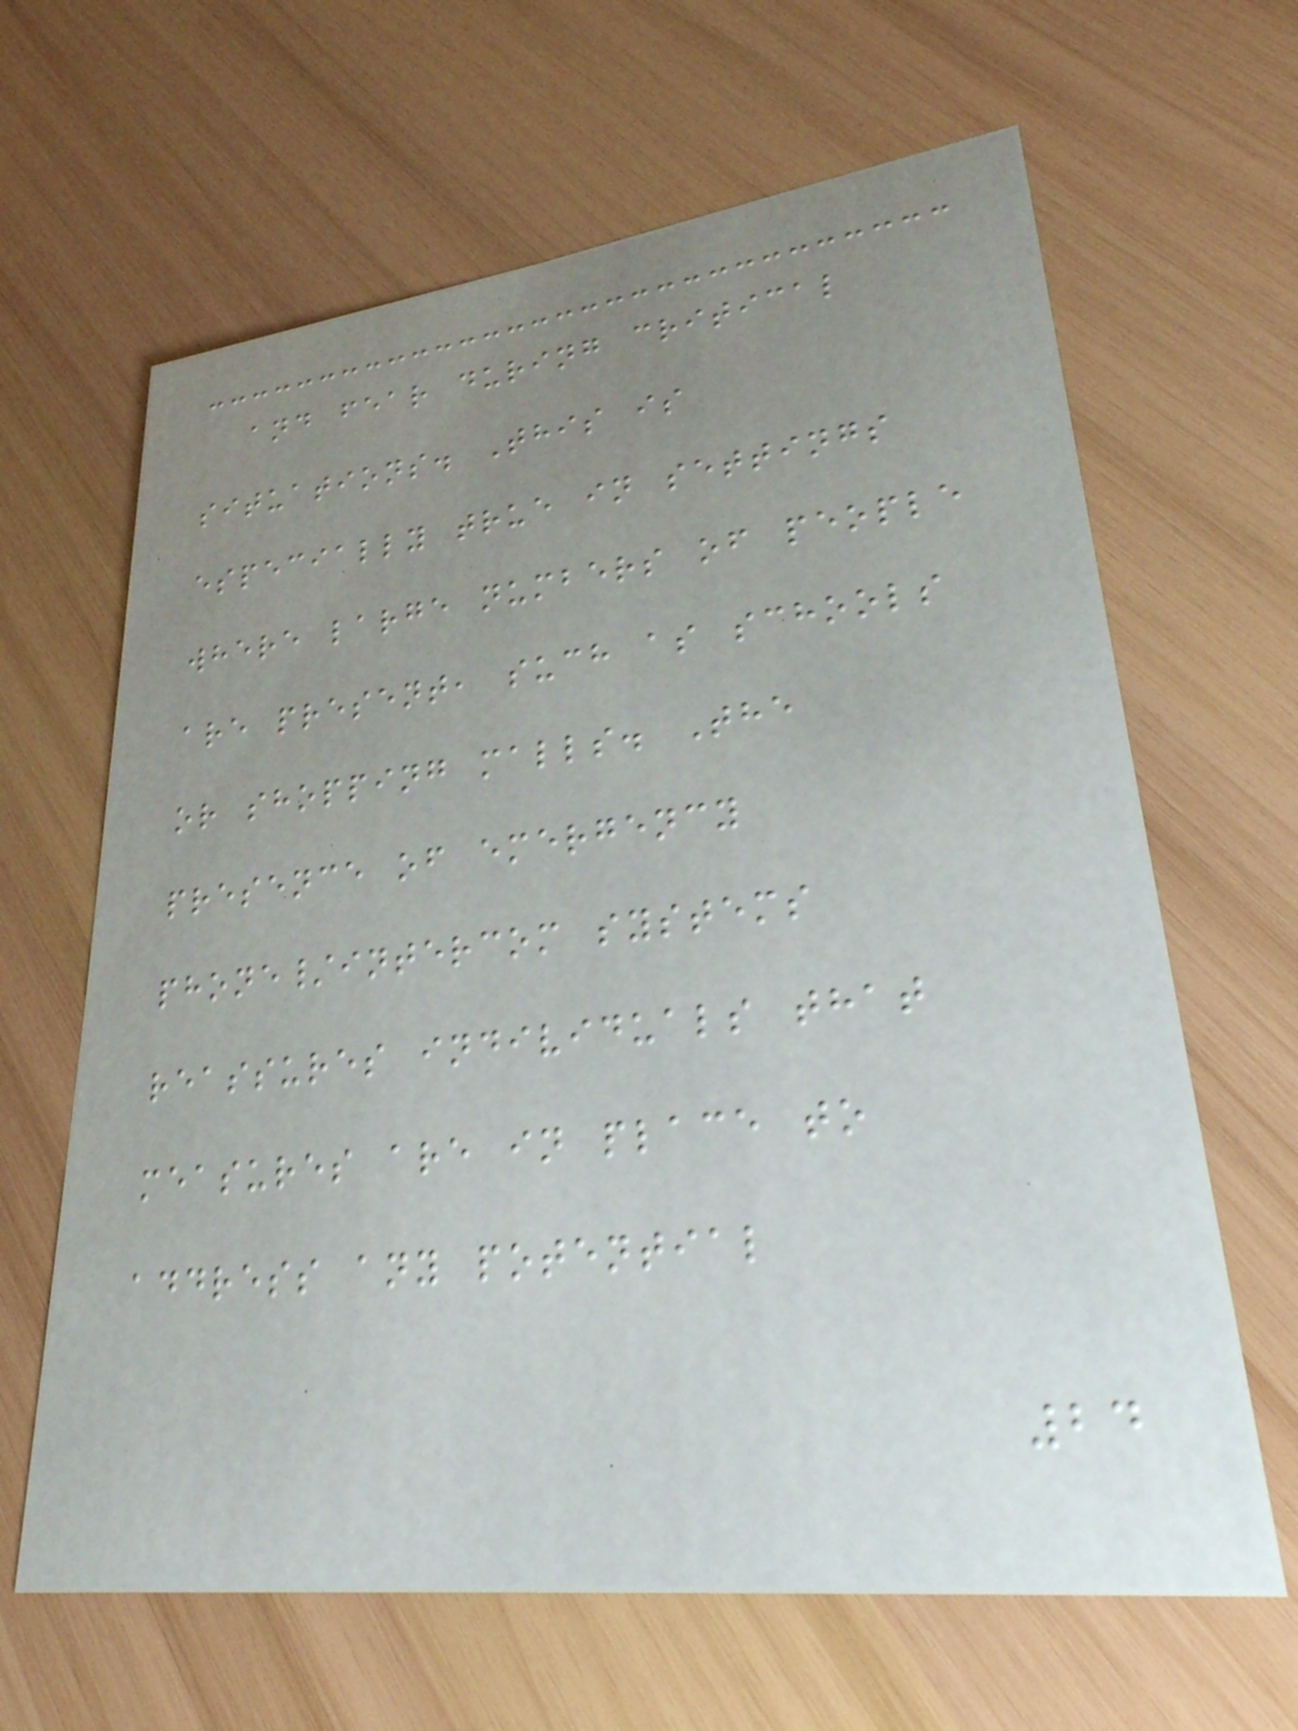and fear during critical
situations. This is
especially true in settings
where large numbers of people
are present, such as schools
or shopping malls. The
presence of emergency
phone/intercom systems
reassures individuals that
measures are in place to
address any potential
24
